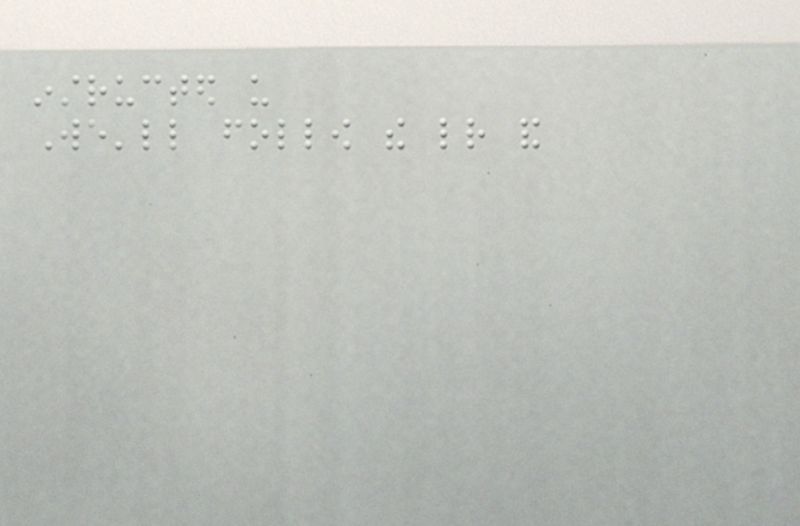instructed us
We'll follow the letter and
